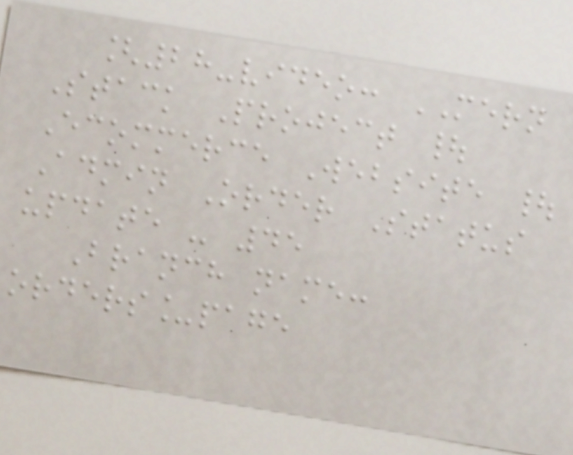[28-video: MERN
Stack Project |
Ecommerce Website |
Admin Order Status
update - 45
Branch name:
orders_page
